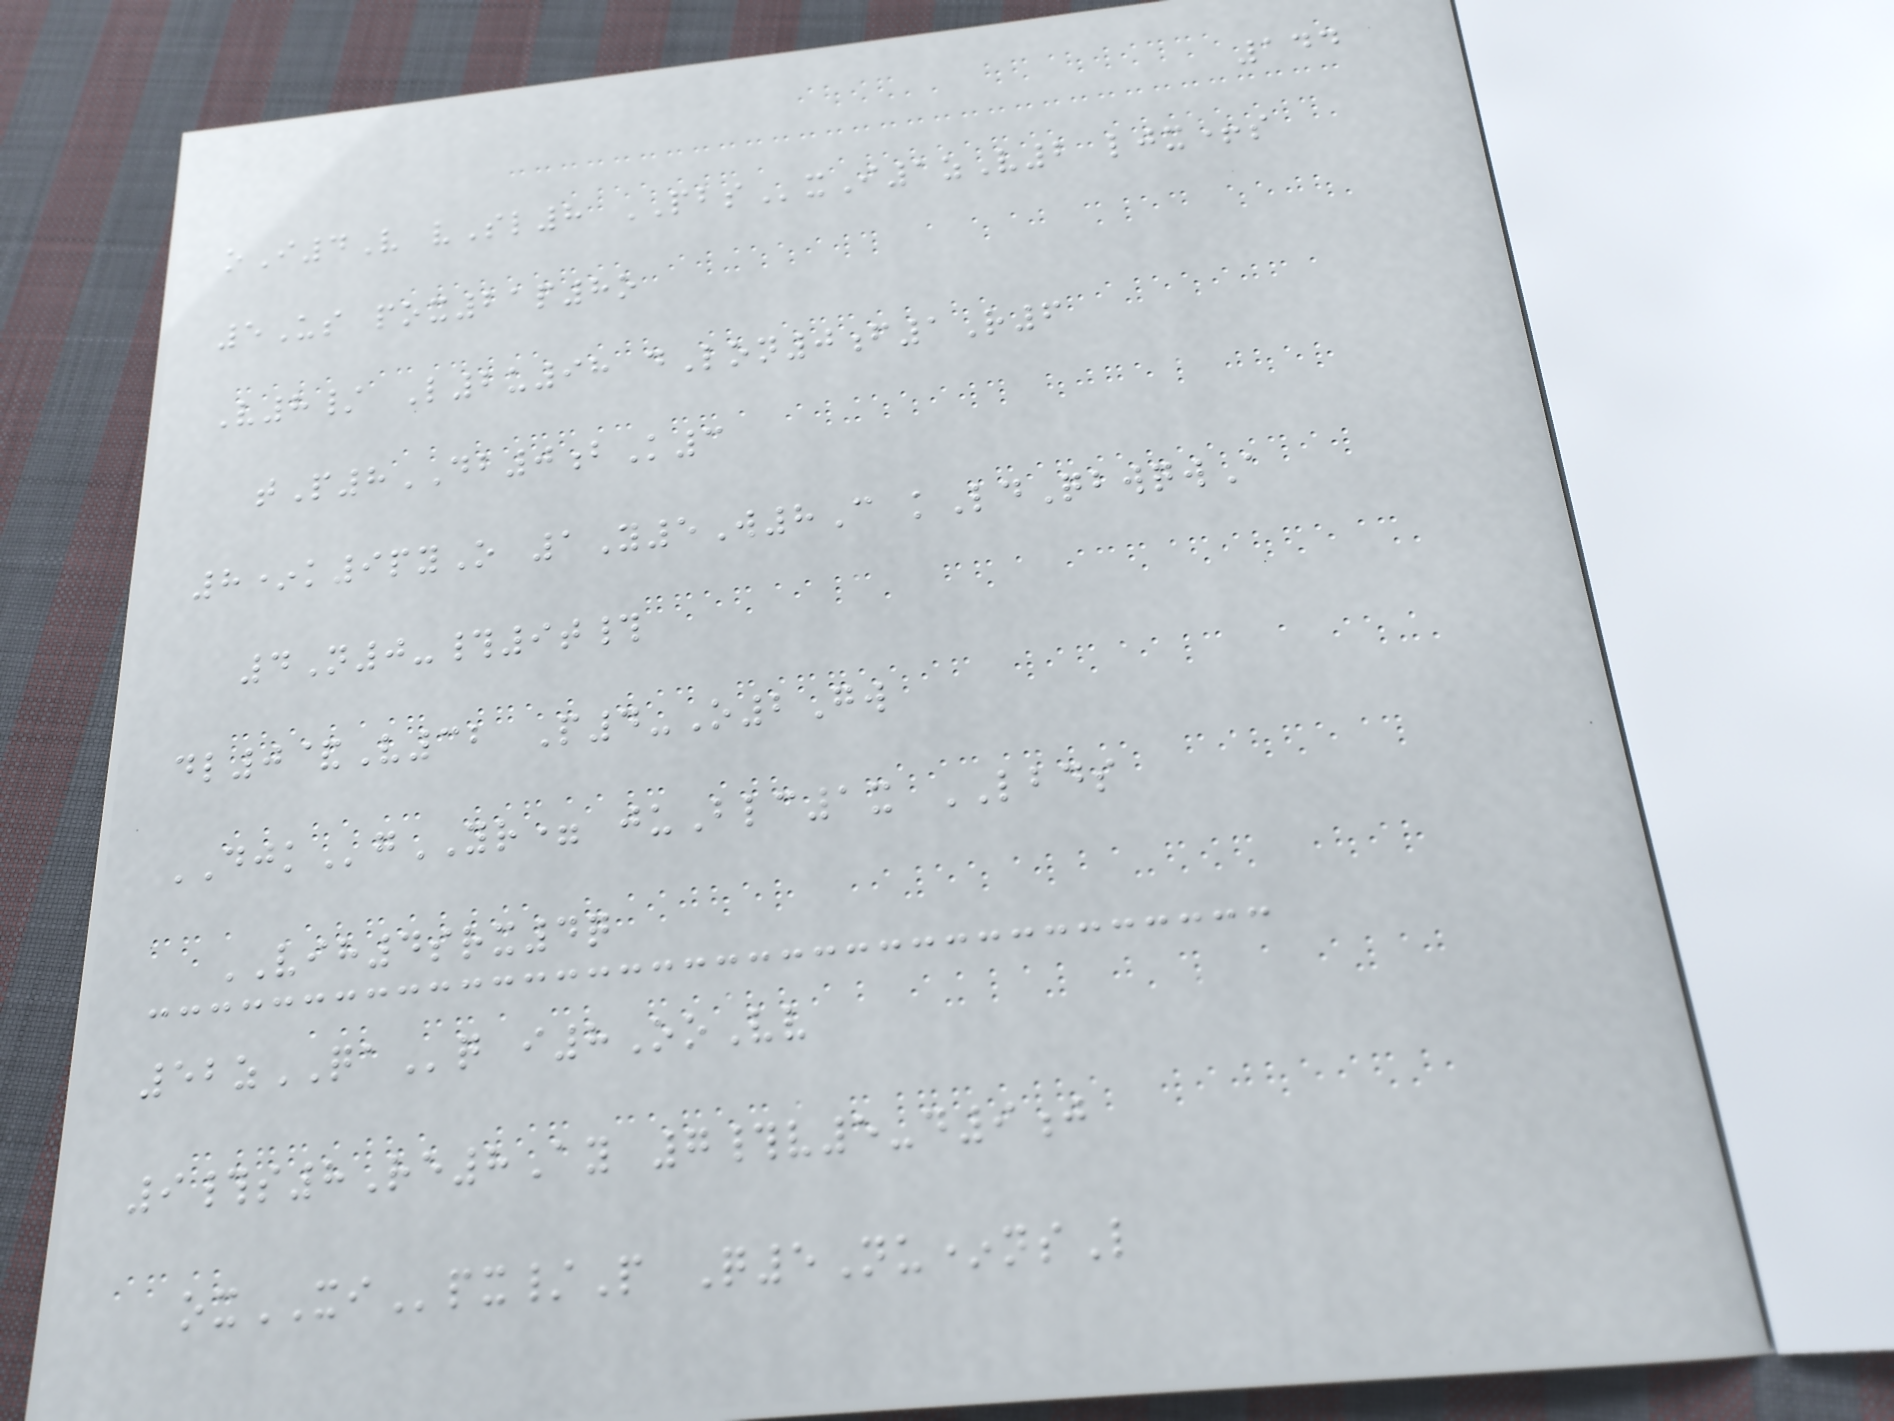144
oI4V vSl8 PBSxI1zV2 ljx+s
5Us pox21p8o
V8/ L2u98 dLon0f1R6
tP8DB0bK3
8*k9pyO 1Y5W8C kLdQbwqwA
4N0-#9t#
dl0&V32 P4-O2Gw
DJKgYR= juBlc1x LBDS
VIH4srx4q
52zQAq i8OoVv
9#s8Re8Ay 7#v5-d9j
oxXIpx/P Q5Nu*nsL
